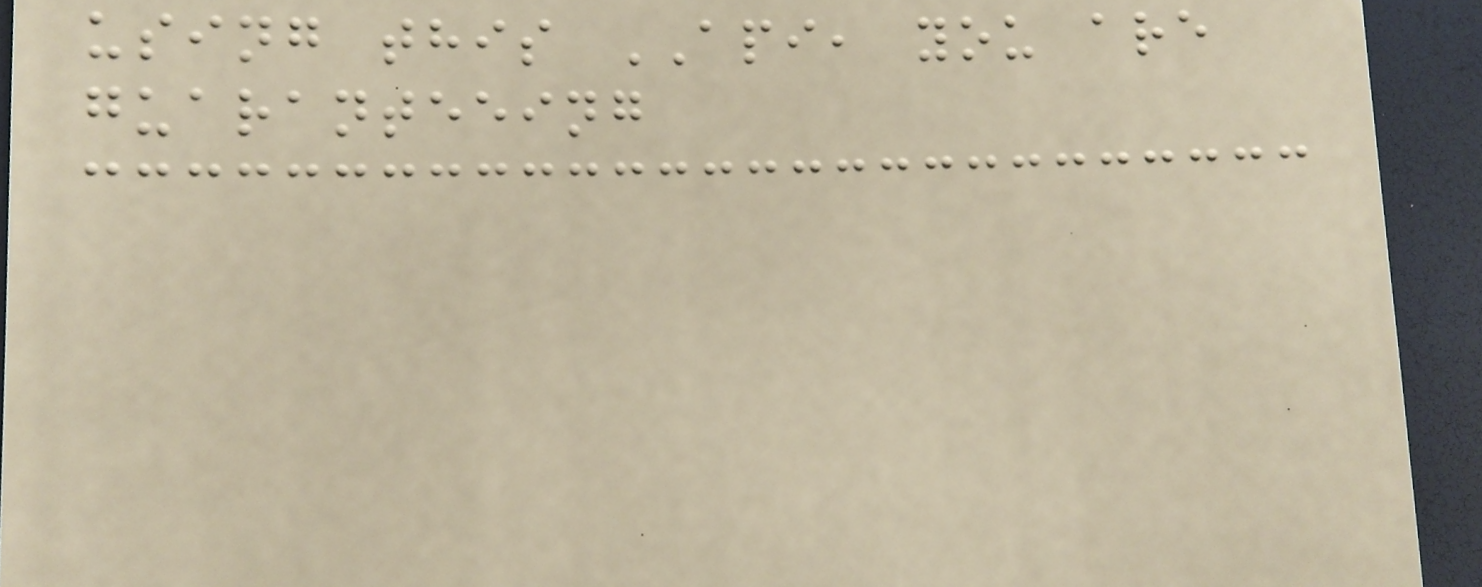using this API, you are
guaranteeing
